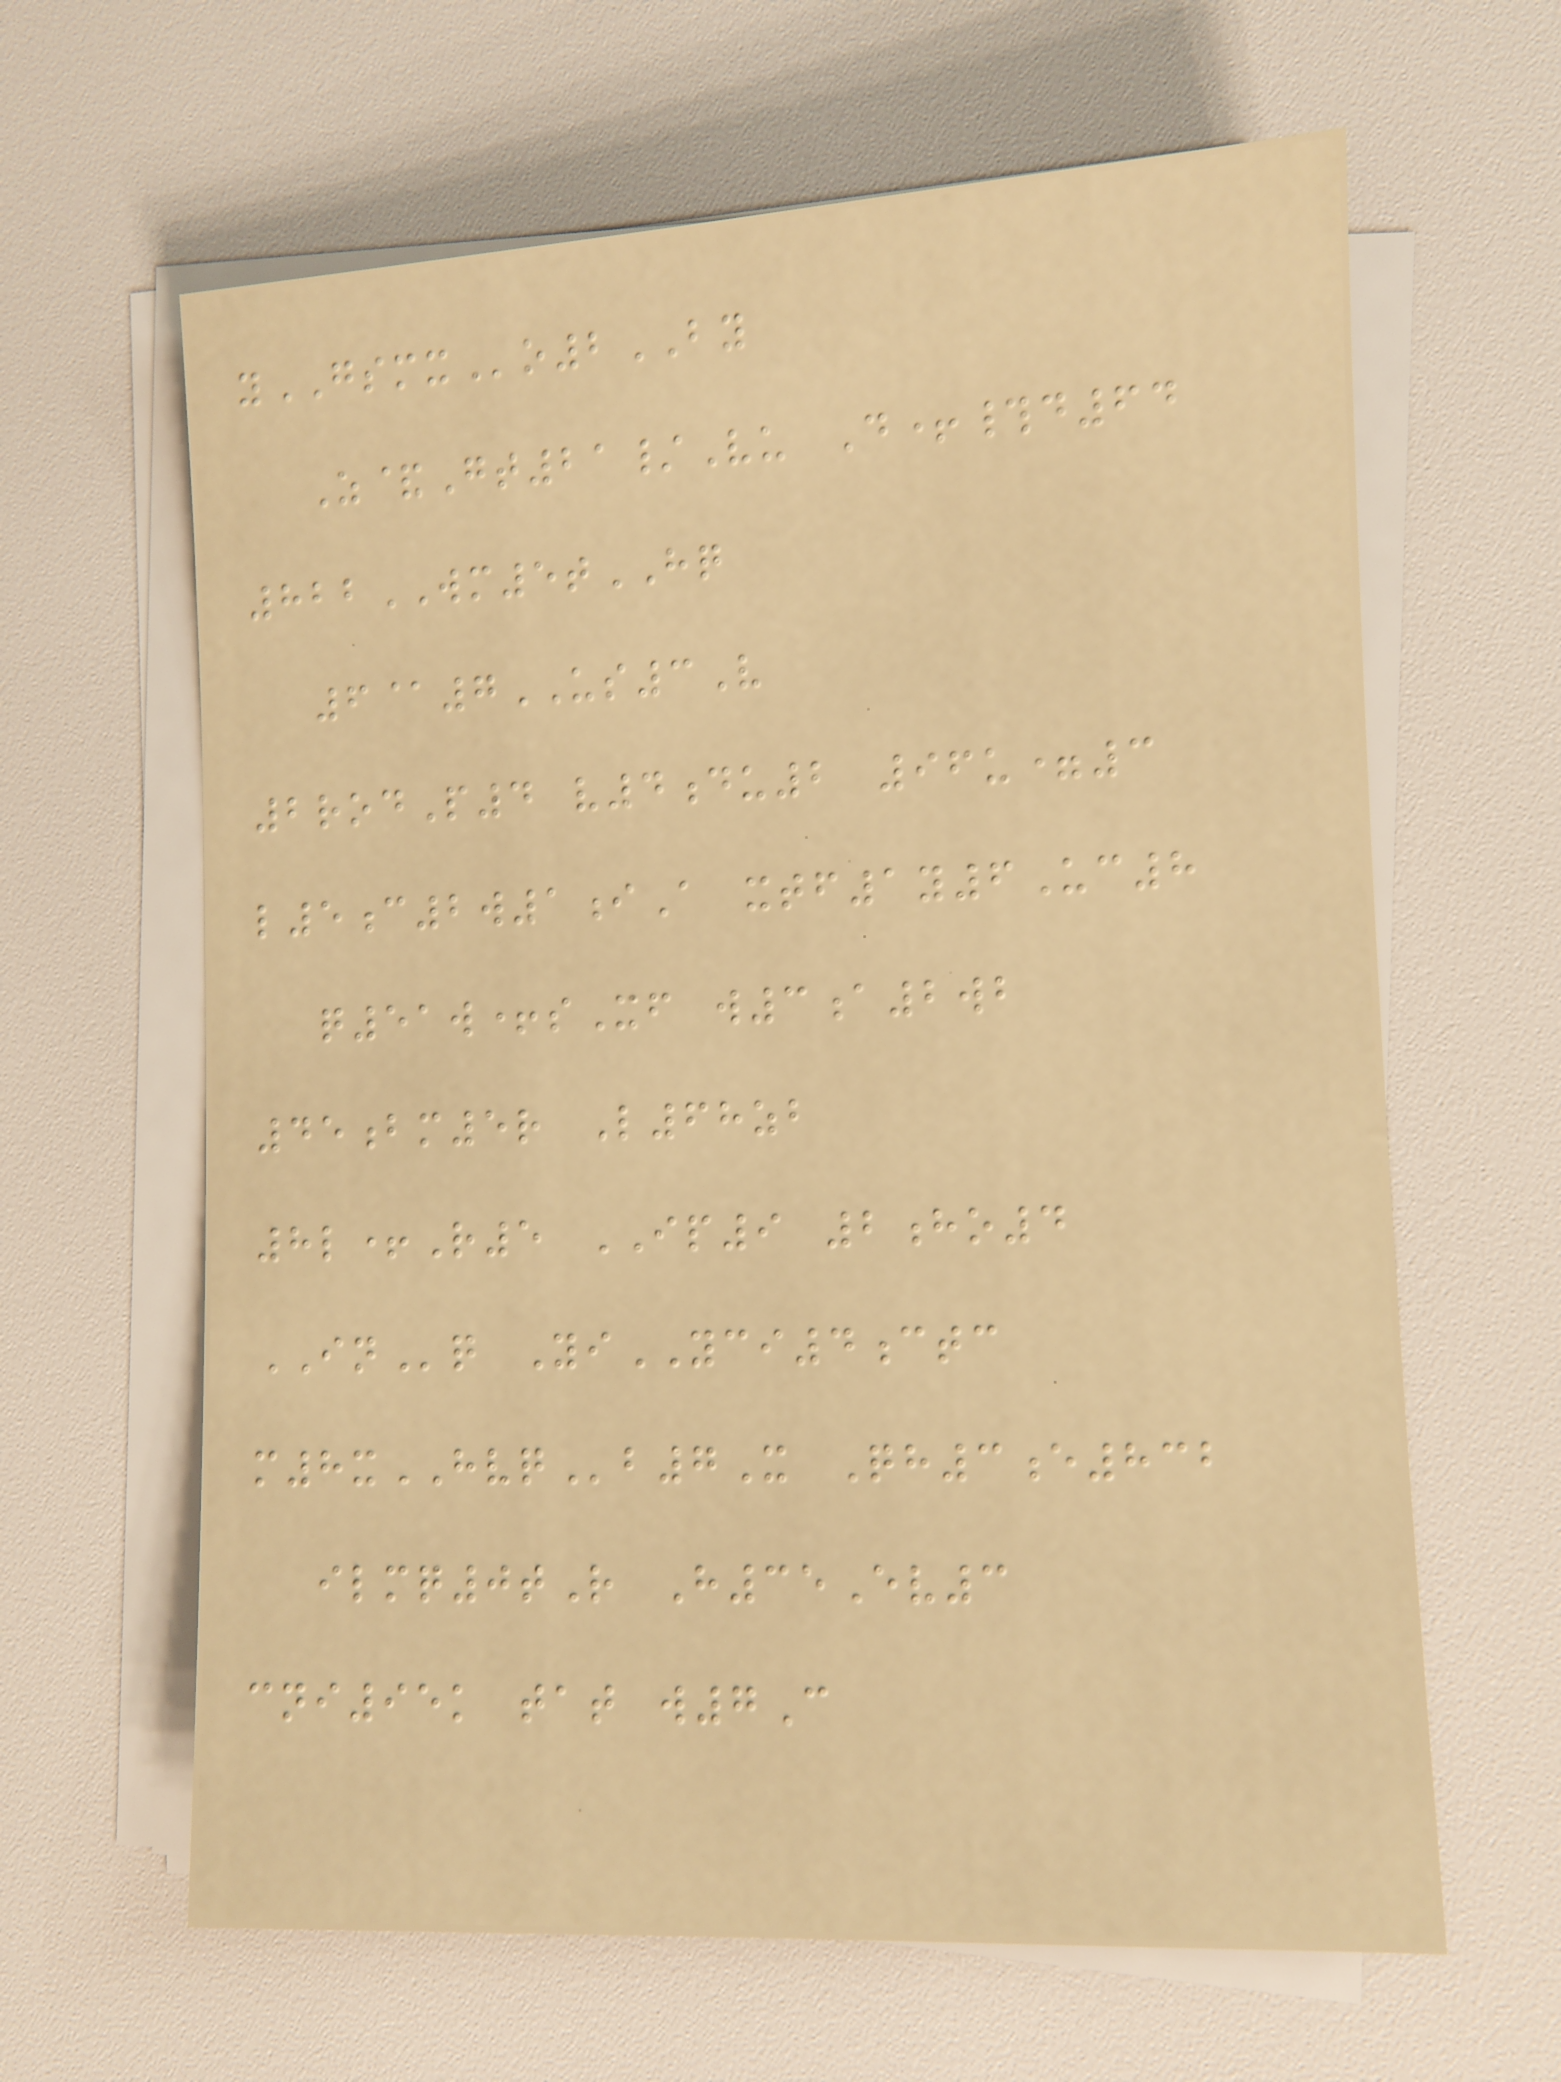yGSMXo2BY
Z&Gt21/Vu D+#d64
822WM5tHQ
6@7US3V
2rodP4 v4du2 96u=3
l5c2w1iA xtf1y6Uc8
q51w+sXf w3a2wb
45bm5r L68zb
8l+R5 IP9 2ho4
INq YiYCI4ctc
m8xHVQb7X Qh3e832
ilmq0tR H35Ev3
cni95k tat w7C
